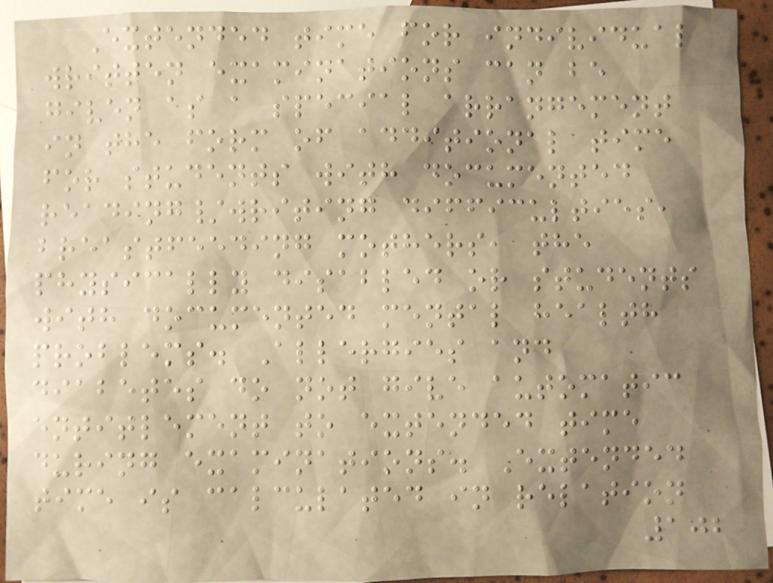Extended time for individual
written examinations can be
given as a special arrangement
in the form of additional time
for students with documented
reading/writing difficulties,
breastfeeding mothers, the
physically disabled or students
with documented mental health
problems. Allergies and
diabetes do not give automatic
entitlement to extended time
during examinations. Extended
time is calculated in relation
102
